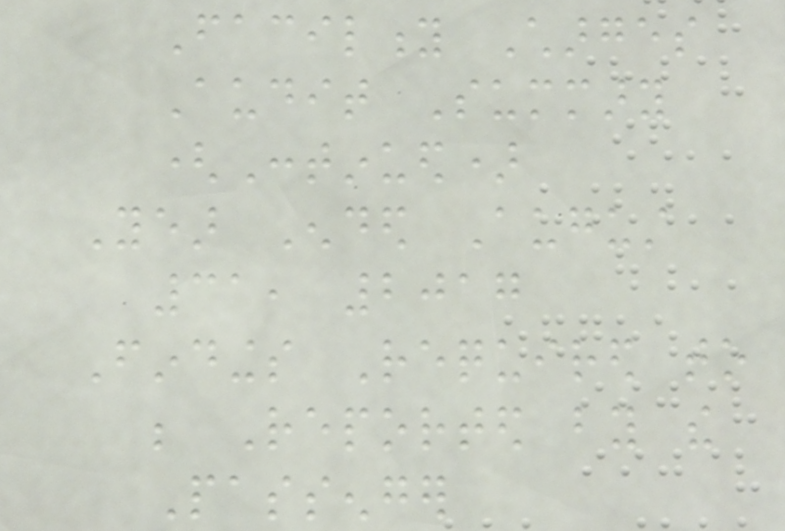Facility Charges
Audit Summary
(Continued)
Year Ended August
31, 2017
Findings Required to
be Reported by the
Passenger
